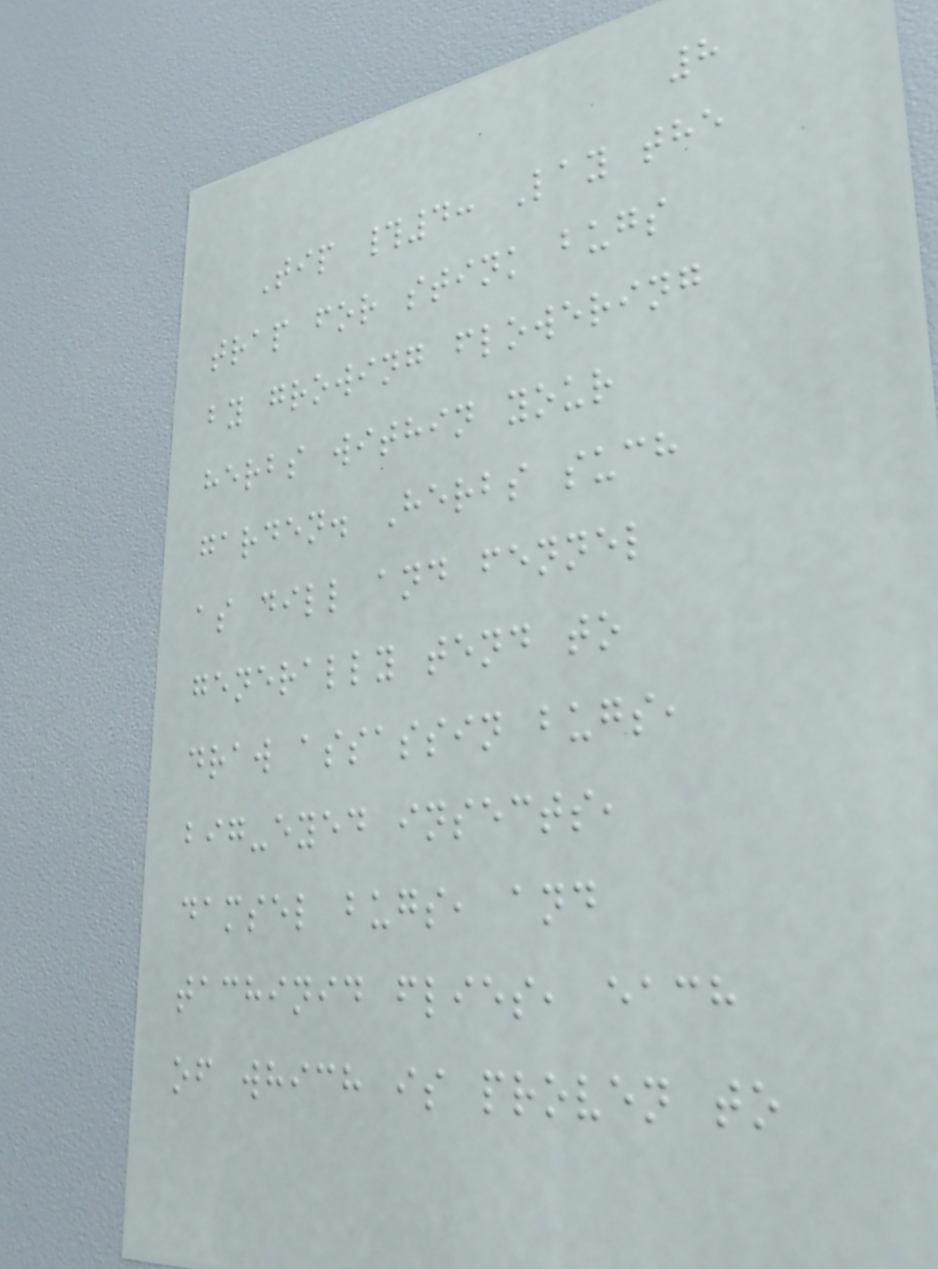8
Tip #4: Lay the
trap for stink bugs
by growing flowering
herbs within your
garden. Herbs such
as dill and fennel
generally tend to
draw assassin bugs,
big-eyed insects,
damsel bugs, and
tachinid flies, each
of which is proven to
